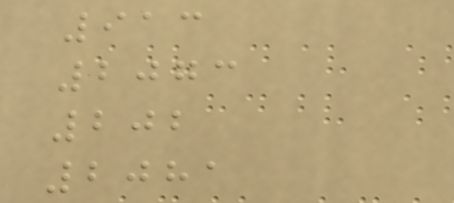913
2073
202
2081
